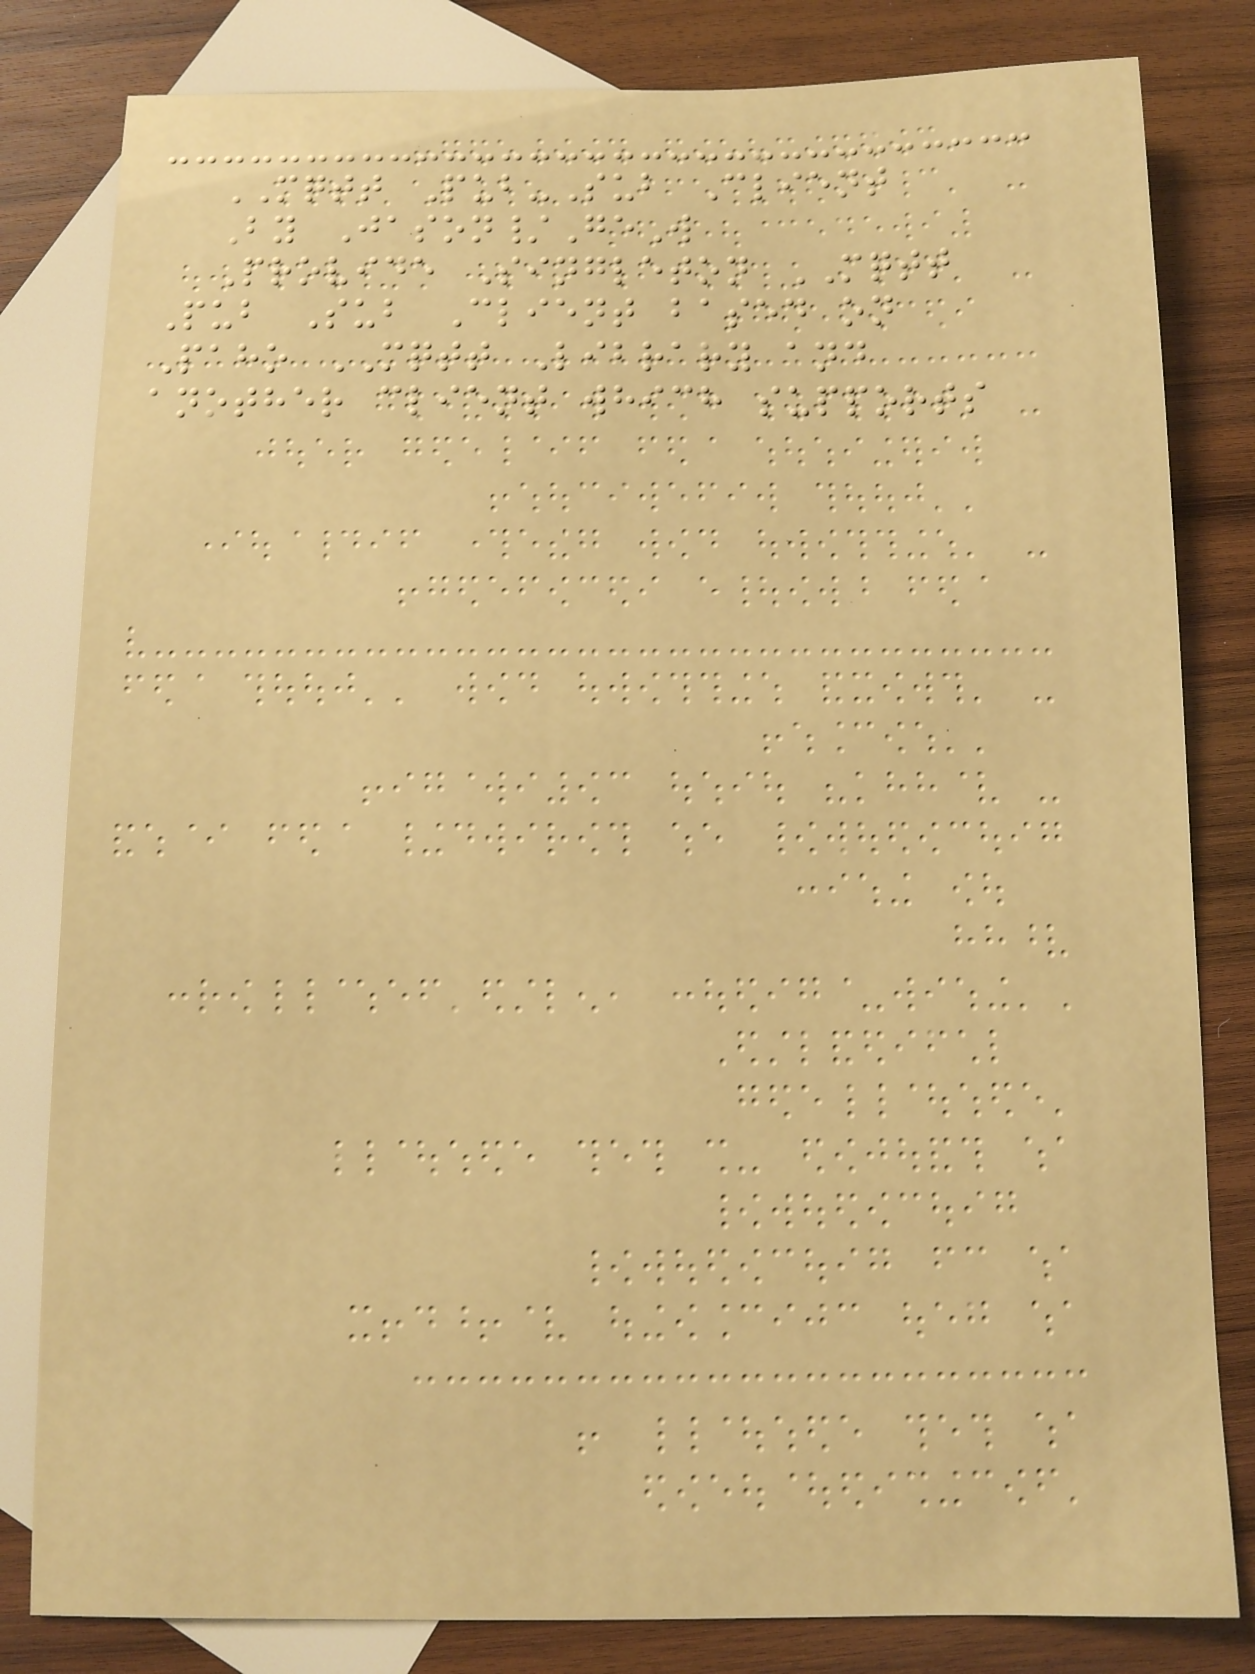MQTT Pub-Sub Client
By Jason/GeW
Provide Singleton MQTT
Pub Sub Client based on
Paho MQTT Library and
another client which supports
